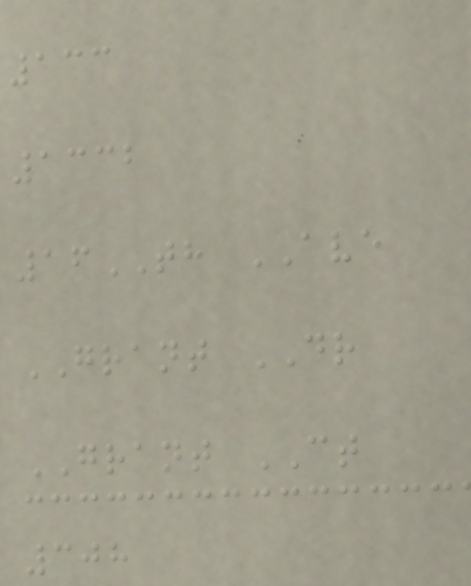133
1332
16TH AVE
GRANT DR
GRANT CT
308
